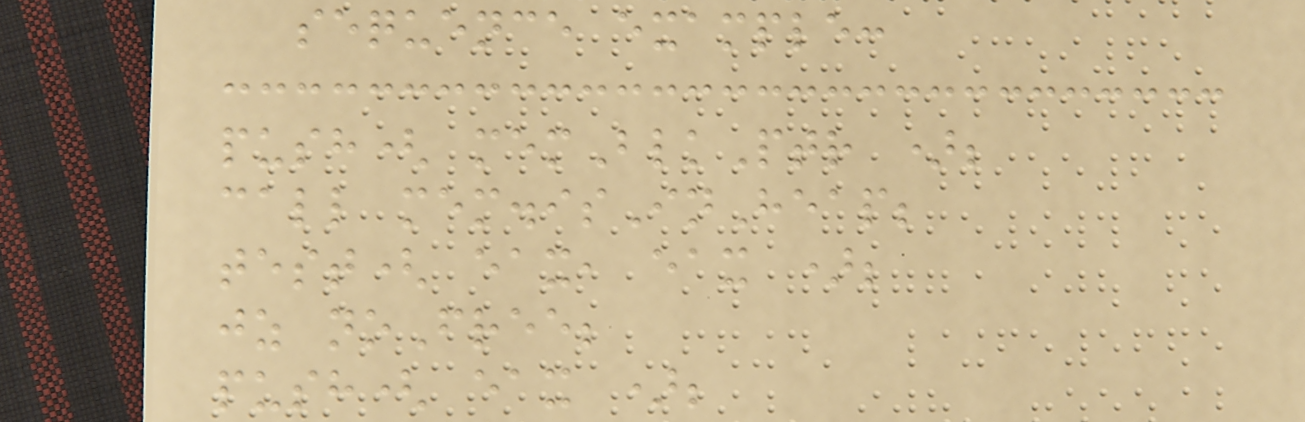sequence example:
push( memBlkPtr );
call mem.isInHeap;
test( eax, eax );
jz noFree;
push( eax );
